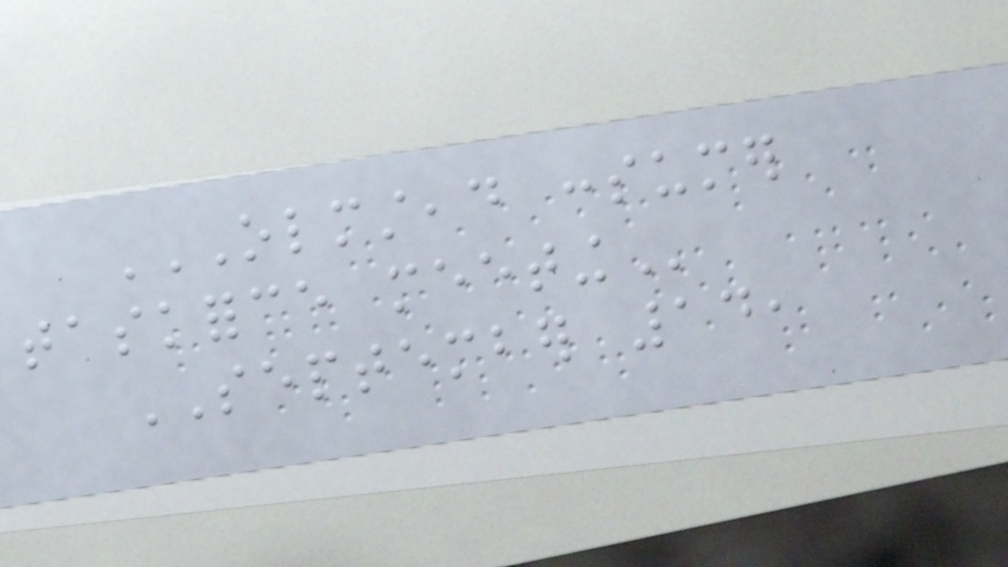OLMSTEAD CONSUMER
TASKFORCE MEETING
SEPTEMBER 14,
